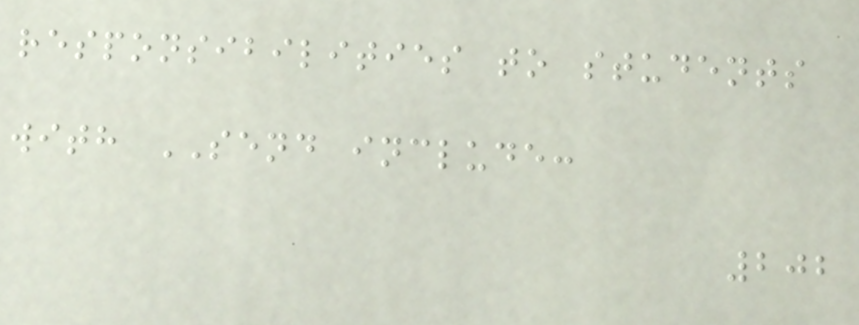responsibilities to students
with SEND include:
202
